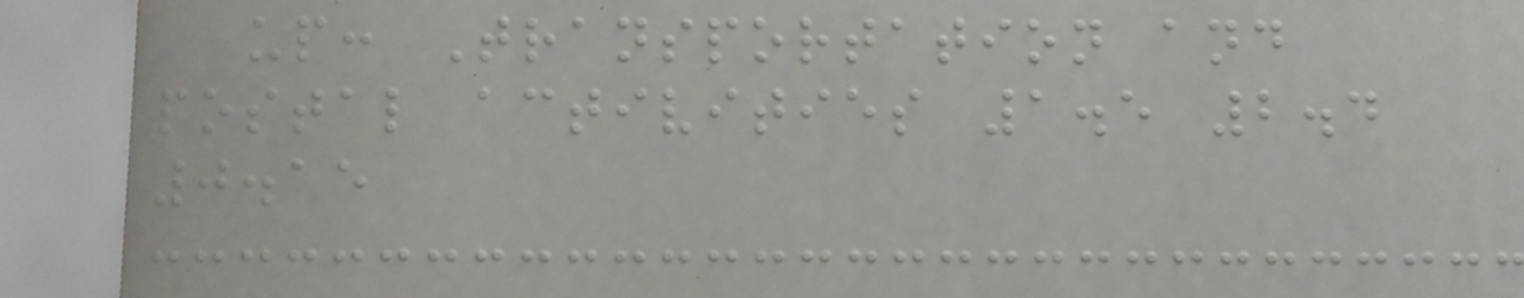up: Transportation and
postal activities 1.5 2.4
0.15
